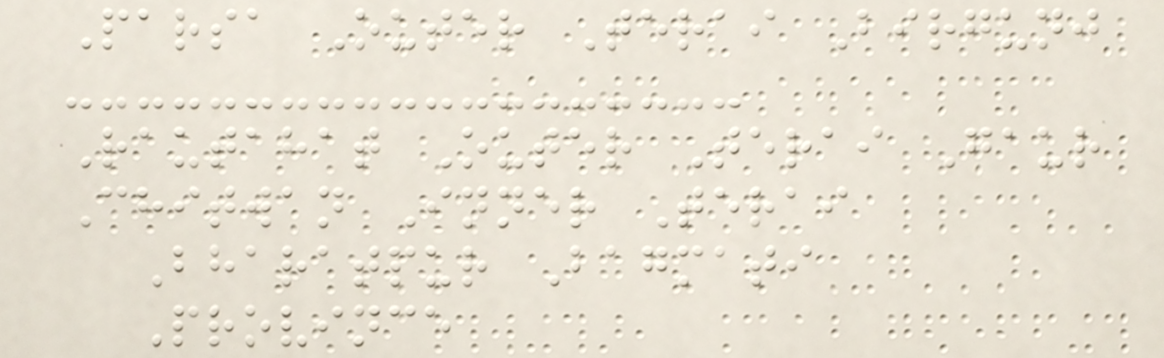Parsa Outer Terai Birgunj
Rautahat Outer Terai Gaur
Chitwan Inner Terai
Bharatpur Bagmati
Province
